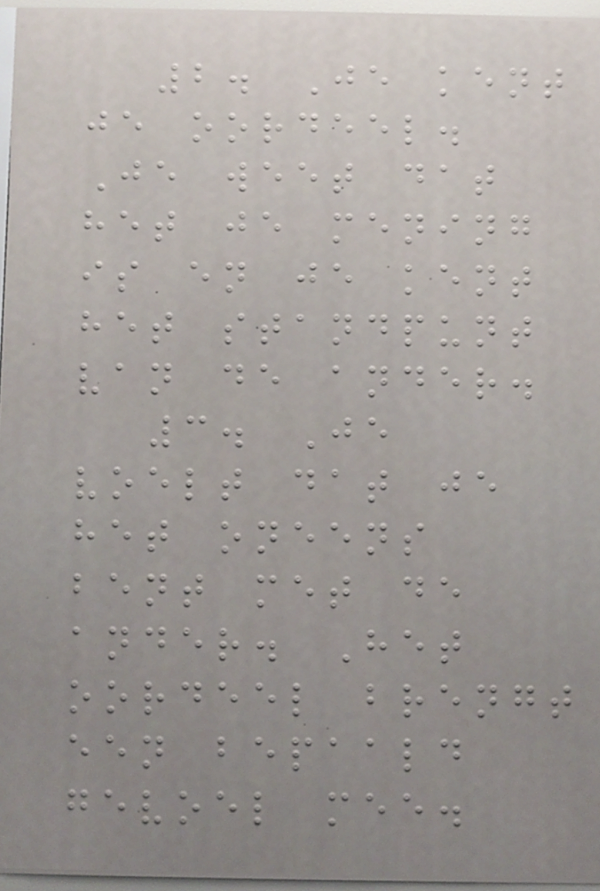2. Je kent
je oordeel.
Je weet dat
het je mening
is en je kent
het standpunt
van de ander.
3. Je
voelt dat je
het oneens
bent met de
ander. Het
oordeel brengt
een bepaald
gevoel mee.
